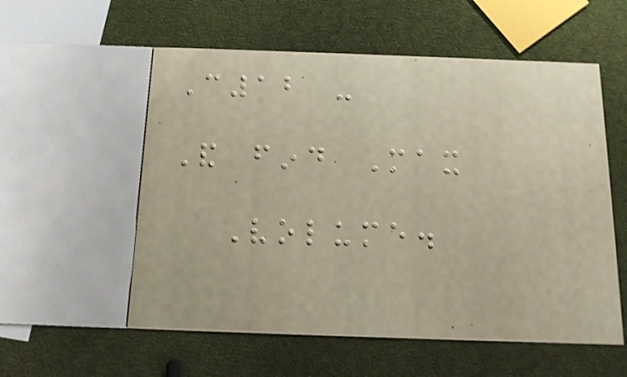C12 -
And find Max
Volume.
